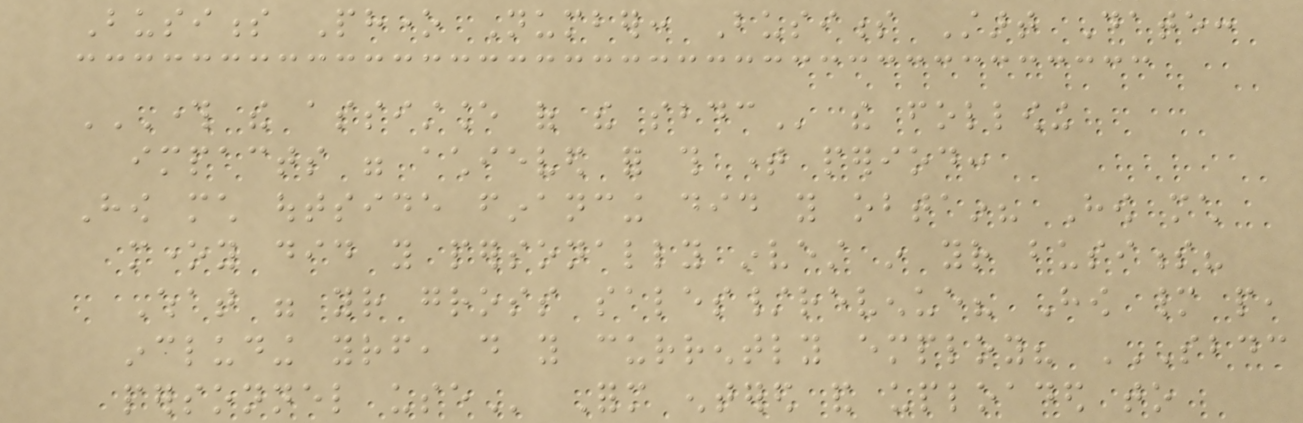Business Phone Number: Business Start Date:
THROUGH THE ASSISTANCE OF THE SBDC the following
impacts were achieved for this time period:
How much outside financing did you obtain? How much
money did you personally invest in your business?
What were your gross sales/revenue? How many people,
including yourself, do you currently employ? SBDC
PERSONNEL USE Form entered and uploaded to
